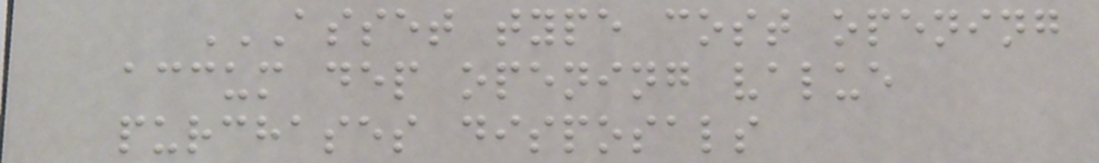ASSET TYPE COST OPENING
ACCUM DEP OPENING VALUE
PURCHASES DISPOSALS
